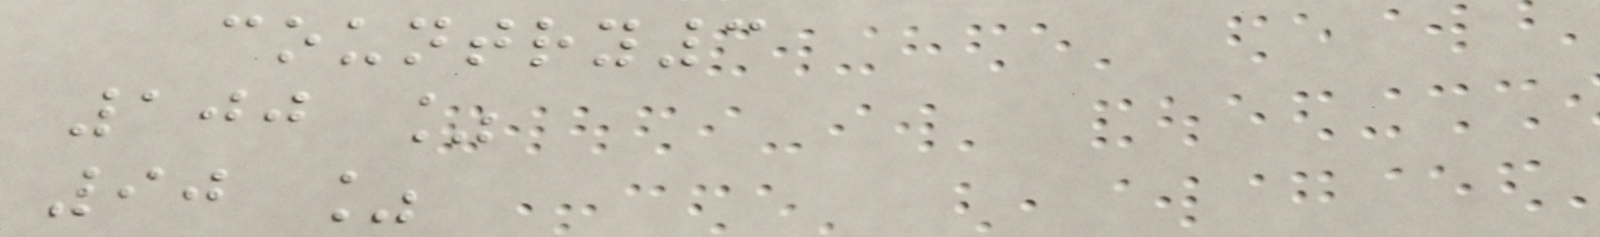country3
100 %
90 %
